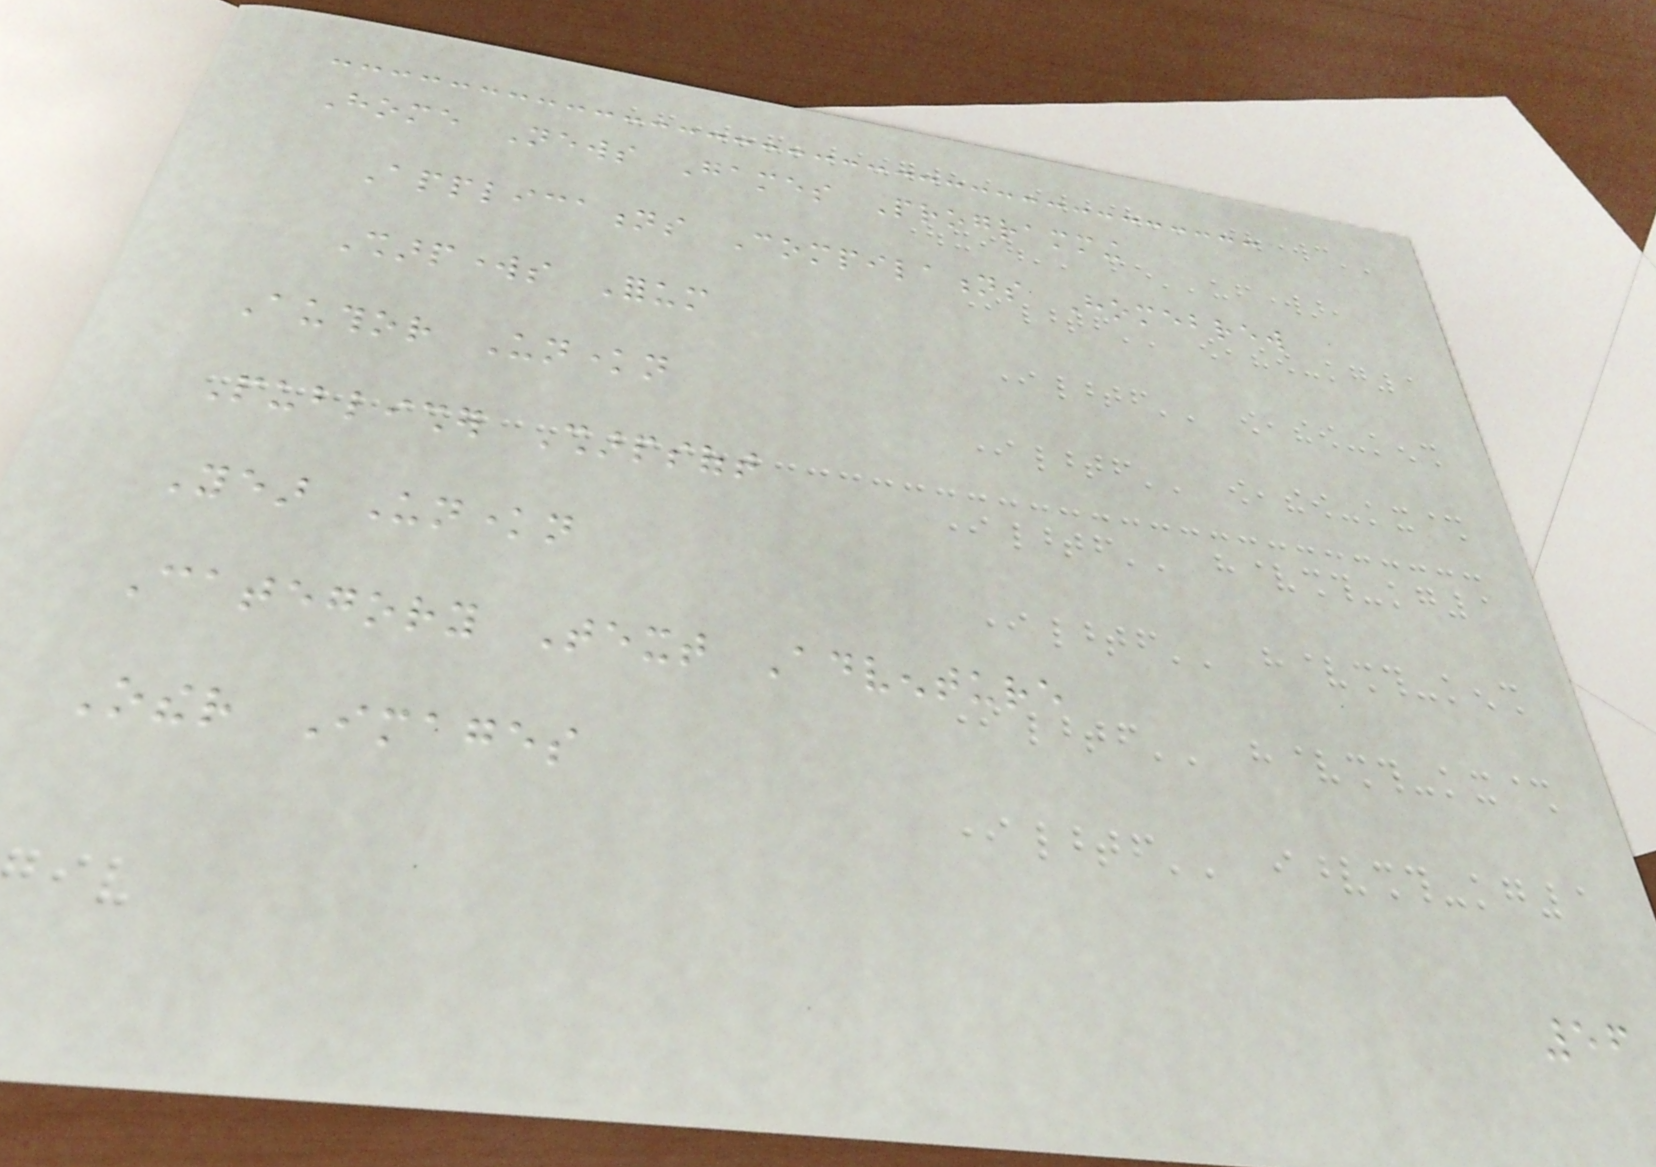Home News Games Programming
Applications Compilations Homebrew
Sharpworks Forum
Author Unknown
Publisher Sharpsoft
Year Unknown
Category Text Adventure
Other Images
56
